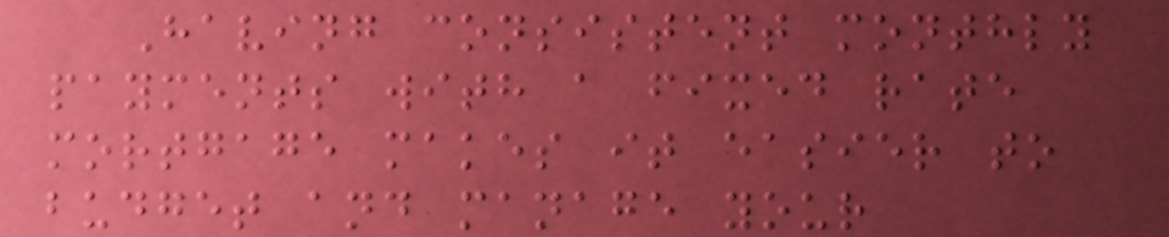Having consistent monthly
payments with a fixed rate
mortgage makes it easier to
budget and manage your
